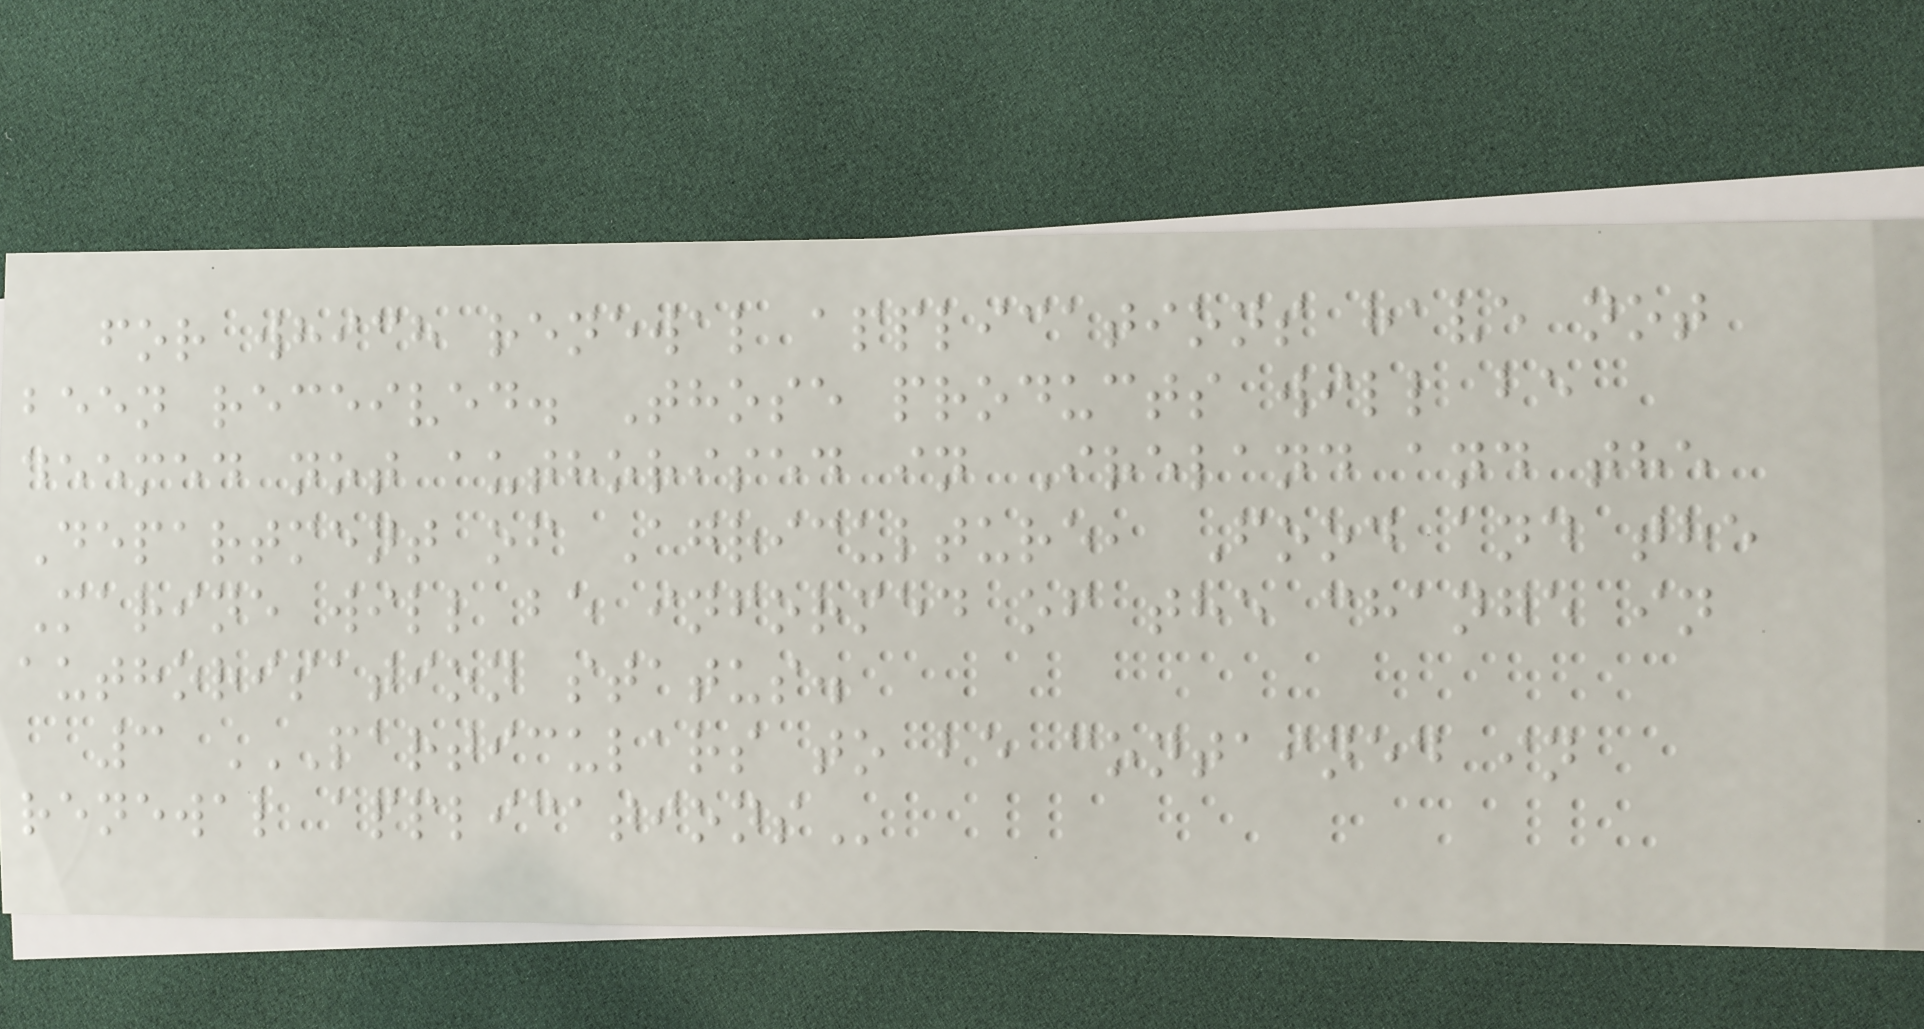for which renewal applications have not
been received. Those products will be
deemed not authorised in Ireland and the
Department of Agriculture, Food and the
Marine will be informed of the change in
authorisation status.
3 PARTICULARS TO BE CONTAINED IN
RENEWAL APPLICATIONS
